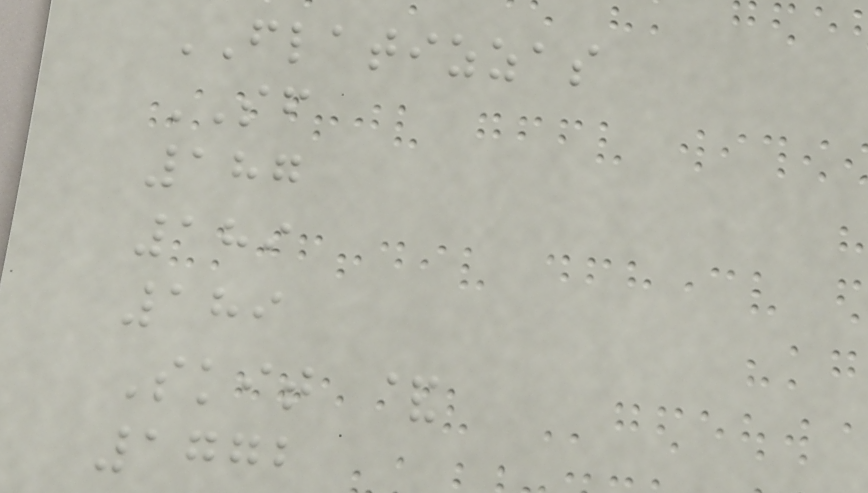FLATIZZAS
SF
187
189
189
Skit &
1772
